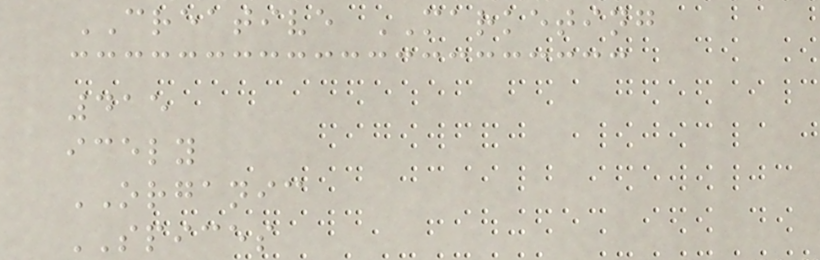CREATIVE MARKETING
415
icely
ORGANIC
SPICES
